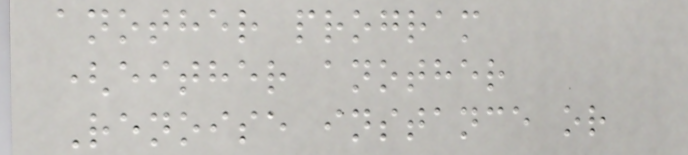another program
(either another
Renoise instance or
